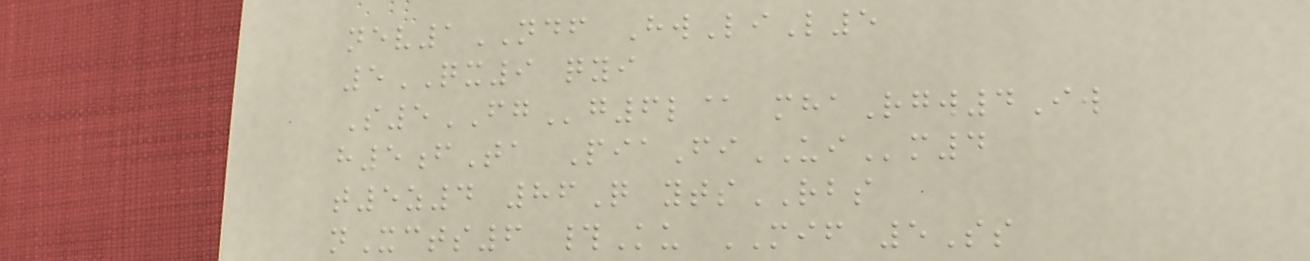nev1NDF HwLiL5
5QX9 qyi
S5FGg6l@ mhaRgw4Iw
h5fTa PiaFiUIm4
t5z4 86Q ytsRBS
nXcts6 #Ku MIF 5Ss
